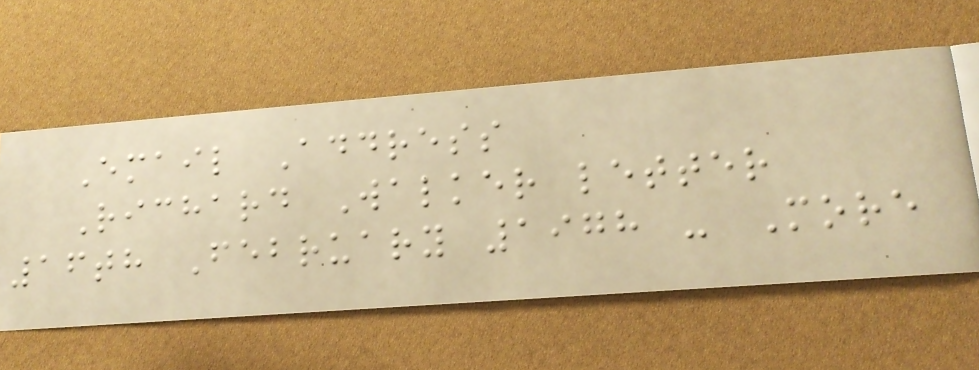Email Address
Richard Walker letter
16th February 1978 - More
